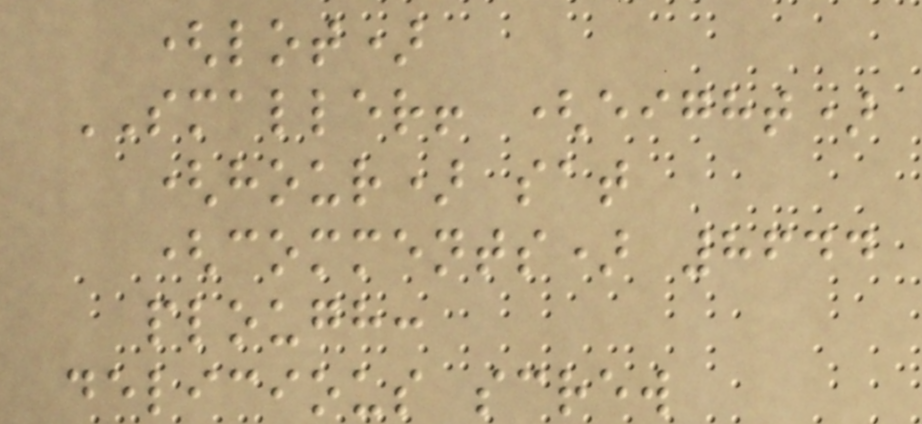(lot)
SMALLER! (eight)
(hour) sat
(comments) 8644
plough:
delicious screw
